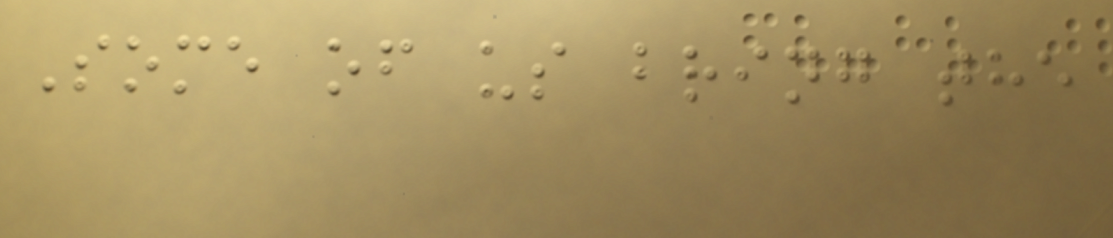Some of us bring the
